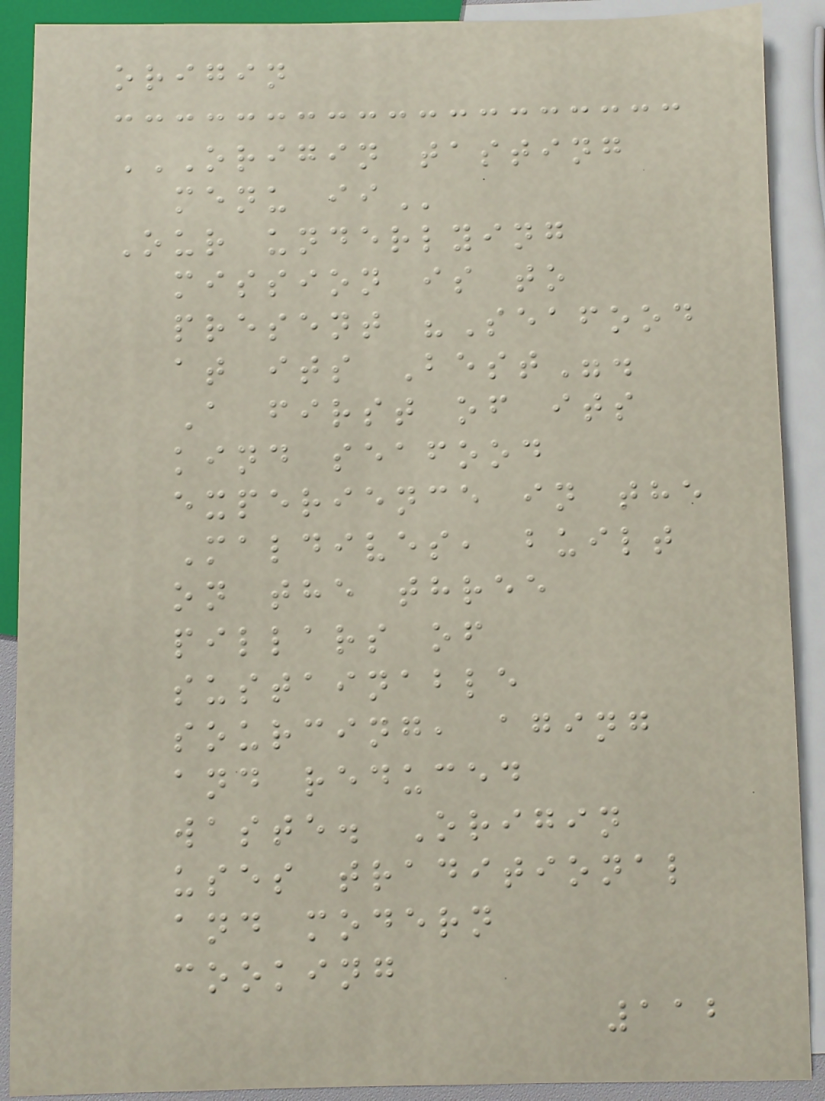origin
ORIGIN TASTING
MENU II
Our underlying
mission is to
present "Seafood
at its Best".
A first of its
kind seafood
experience in the
Maldives, built
on the three
pillars of
sustainable
sourcing, aging
and reduced
waste. Origin
uses traditional
and modern
cooking
112
